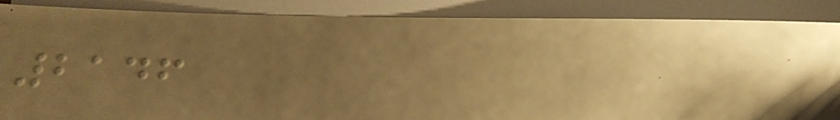2146
